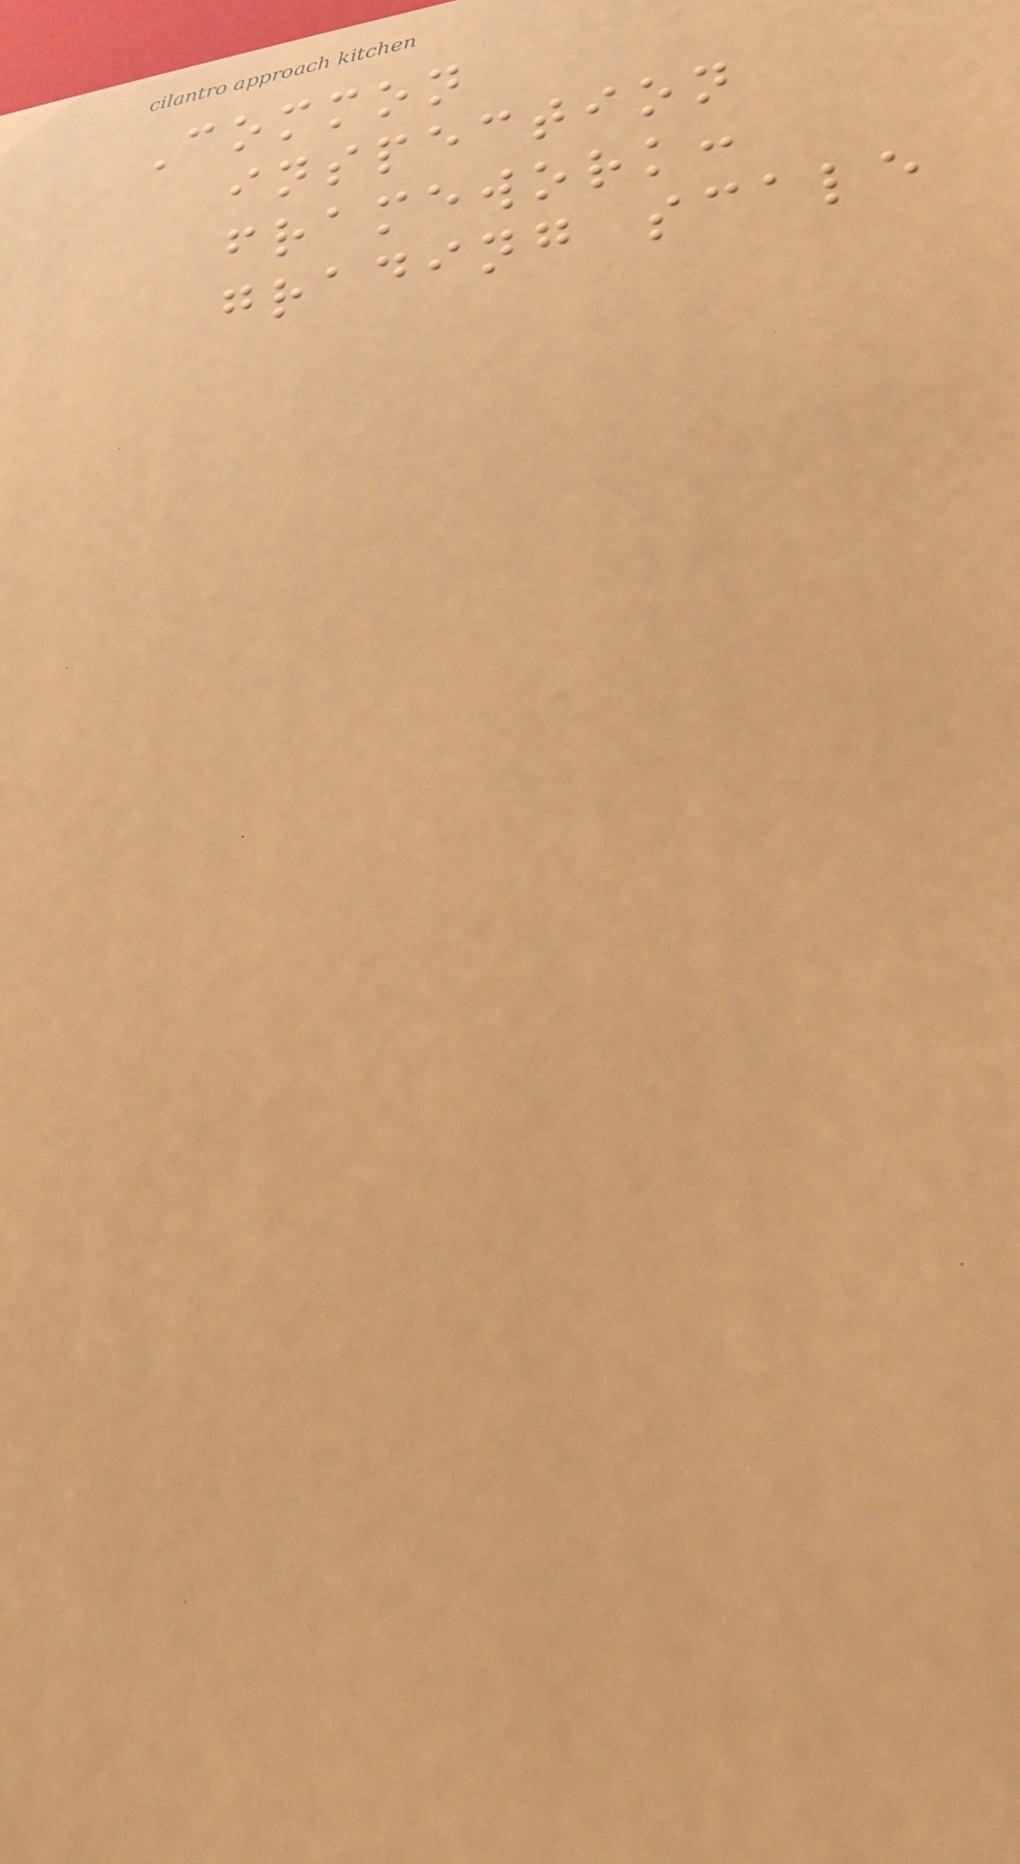Common
inspection
framework:
grading scale
